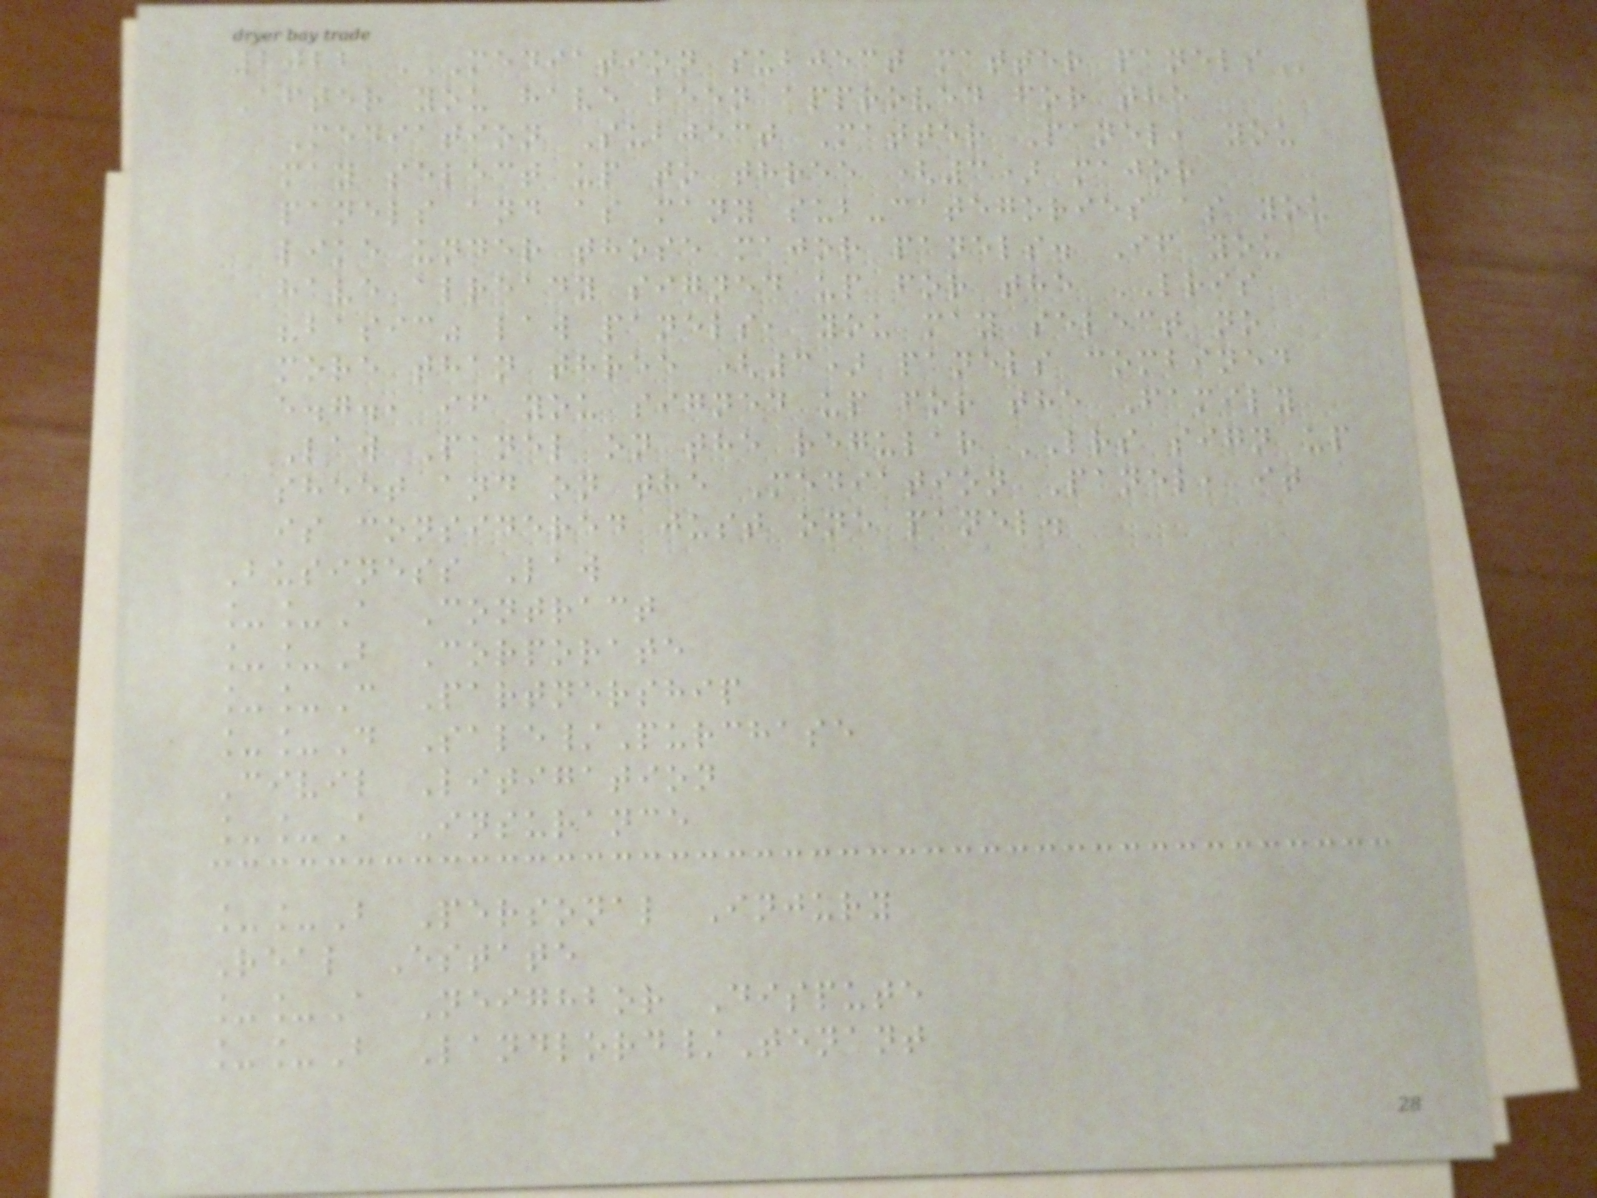2022 MEDIATION SUBJECT MATTER PANELS
After you have been approved for the
Mediation Subject Matter Panel, you
may select up to three (3) major
panels and as many sub-categories as you
like under those major panels. If you
have already signed up for the LRIS
"basic" law panels, you may select no
more than three (3) panels combined
e.g., if you signed up for the Family
Law Panel on the regular LRS sign up
sheet and on the Mediation Panel, it
is considered just one panel.
Business Law
__A Contract
__B Corporate
__C Partnership
__D Sale/Purchase
Civil Litigation
__A Insurance
__B Personal Injury
Real Estate
__A Neighbor Dispute
__B Landlord/Tenant
